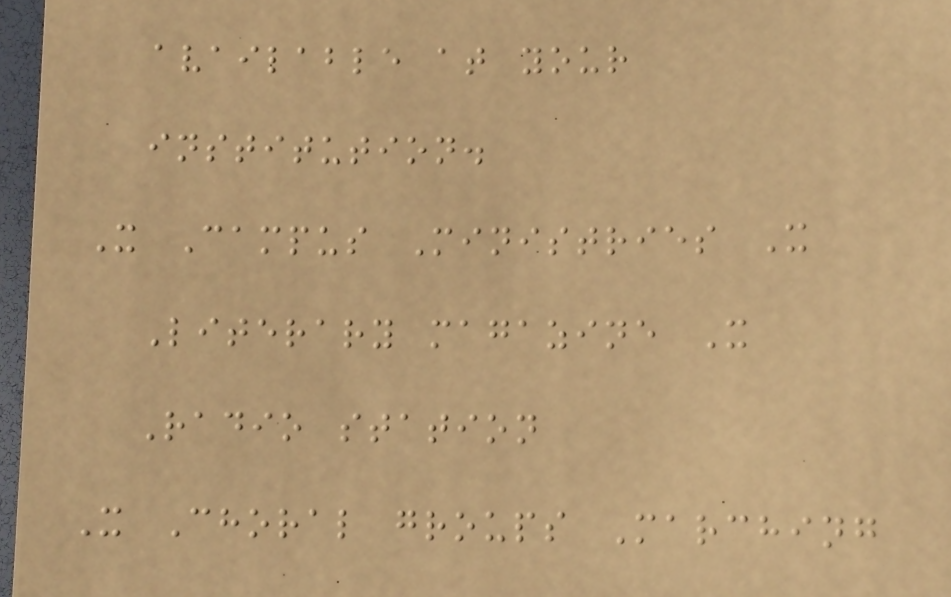available at your
institution.
X Campus Ministries X
Literary magazine X
Radio station
X Choral groups Marching
